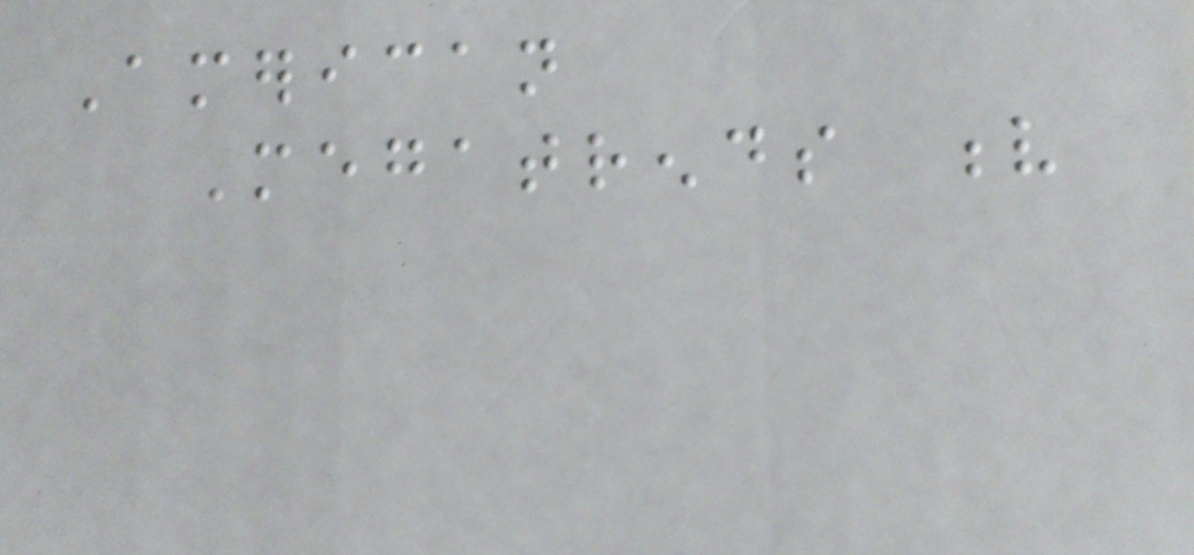American
Megatrends v
